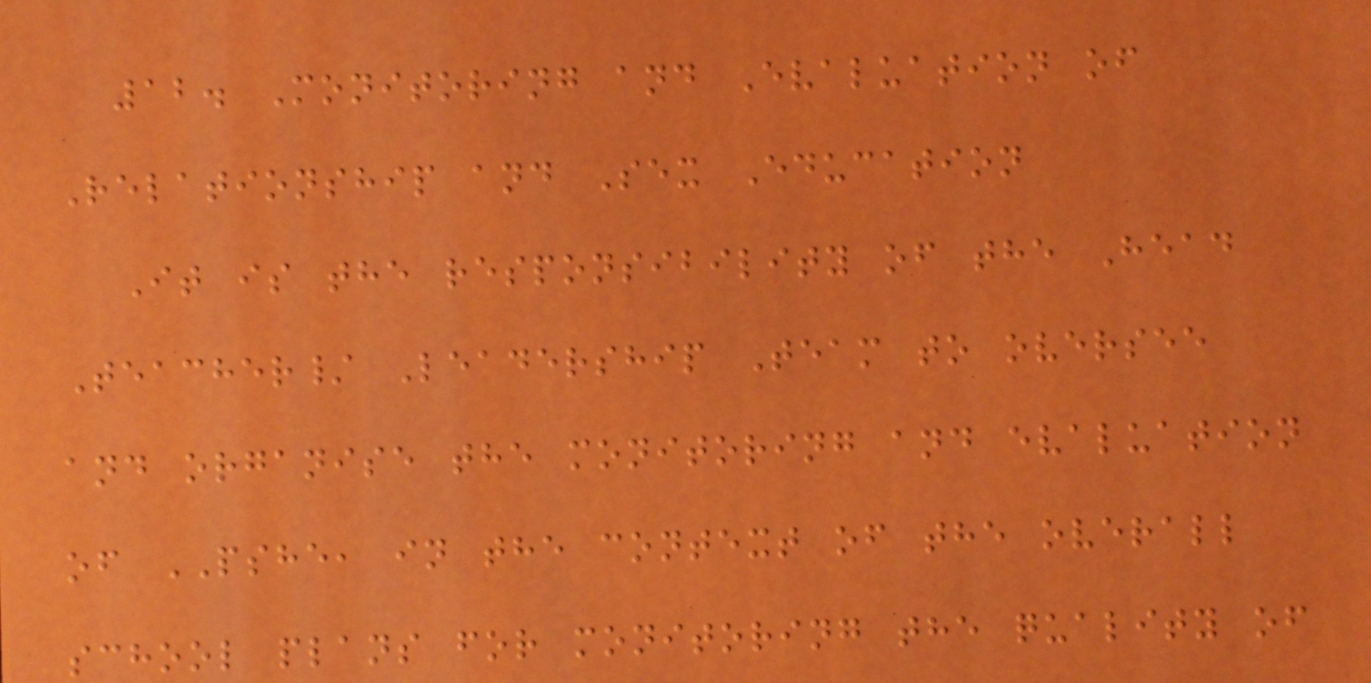12. Monitoring and Evaluation of
Relationship and Sex Education
It is the responsibility of the Head
Teacher/ Leadership Team to oversee
and organise the monitoring and evaluation
of PSHE, in the context of the overall
school plans for monitoring the quality of
